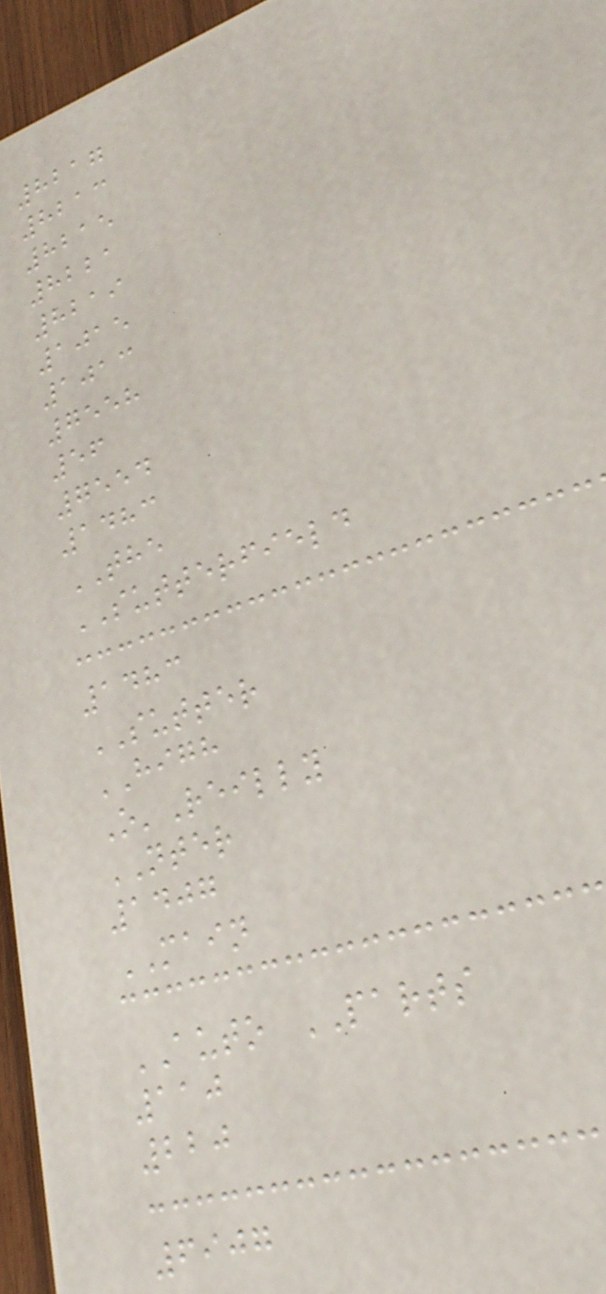8217
8213
8215
8221
8219
1015
1013
7558
56
7554
1483
THE
SUTTERFIELD
1483
SUTTER
HIGH
O'Reilly
NTER
1407
MAIN
AUTO PARTS
110
220
6907
